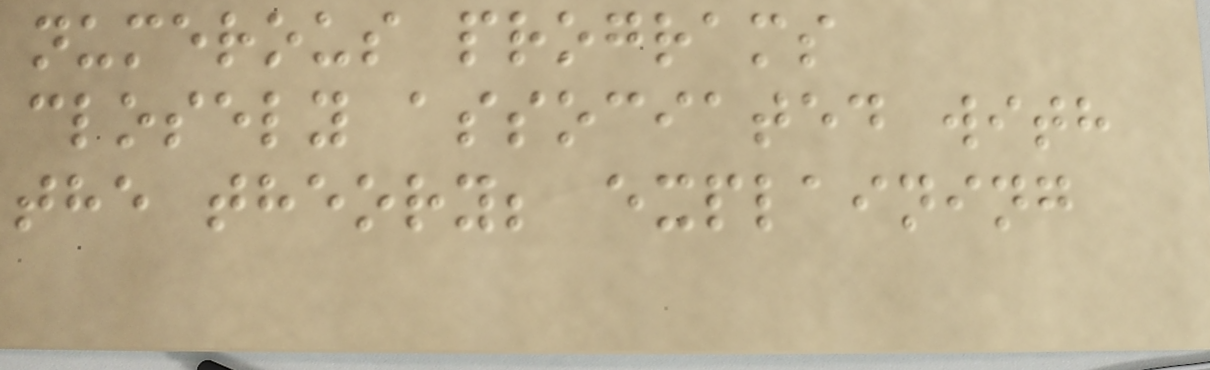numerous programs
closely associated with
the theory; explaining
